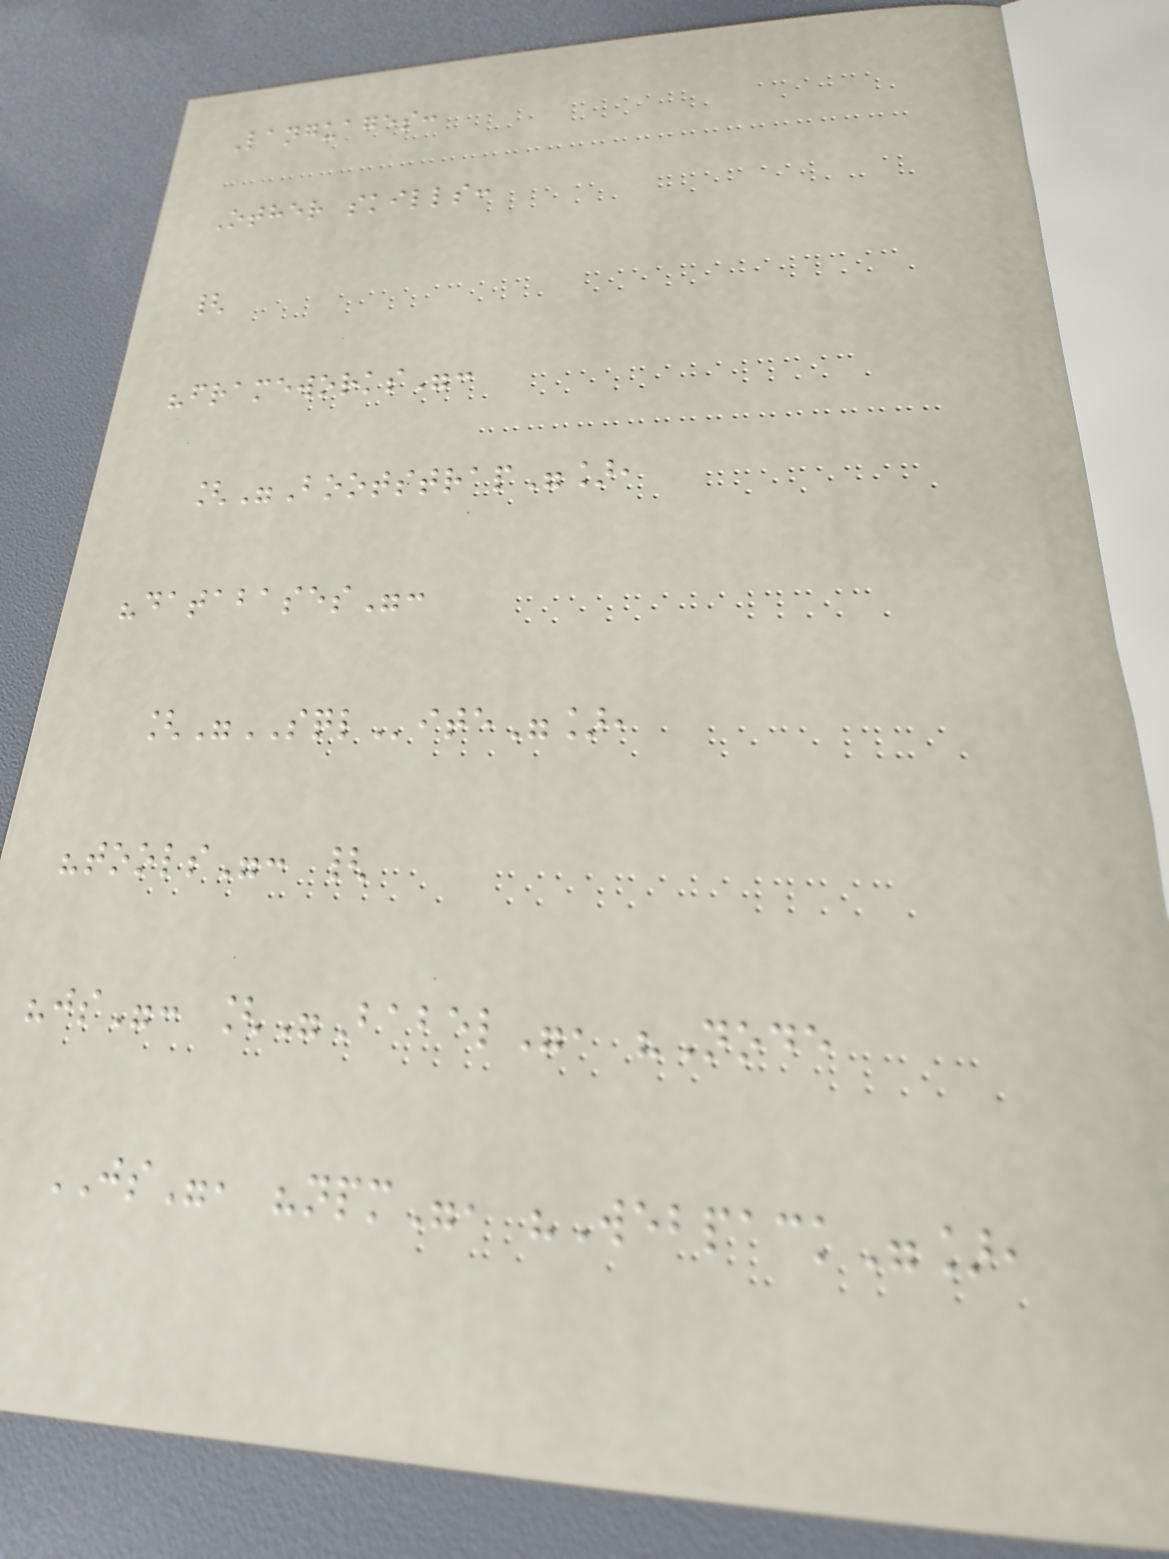Languages:
Other skills:
{
"frameworks":
["Bootstrap"],
"databases":
["SQLite"],
"tools": {
"js": ["Babel", "Node
JS", "npm", "Webpack"],
